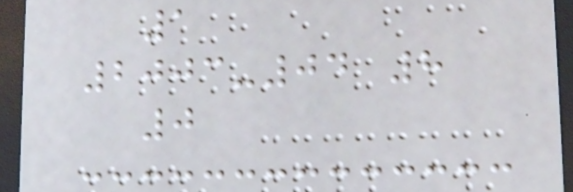1
2003-04 8
0
